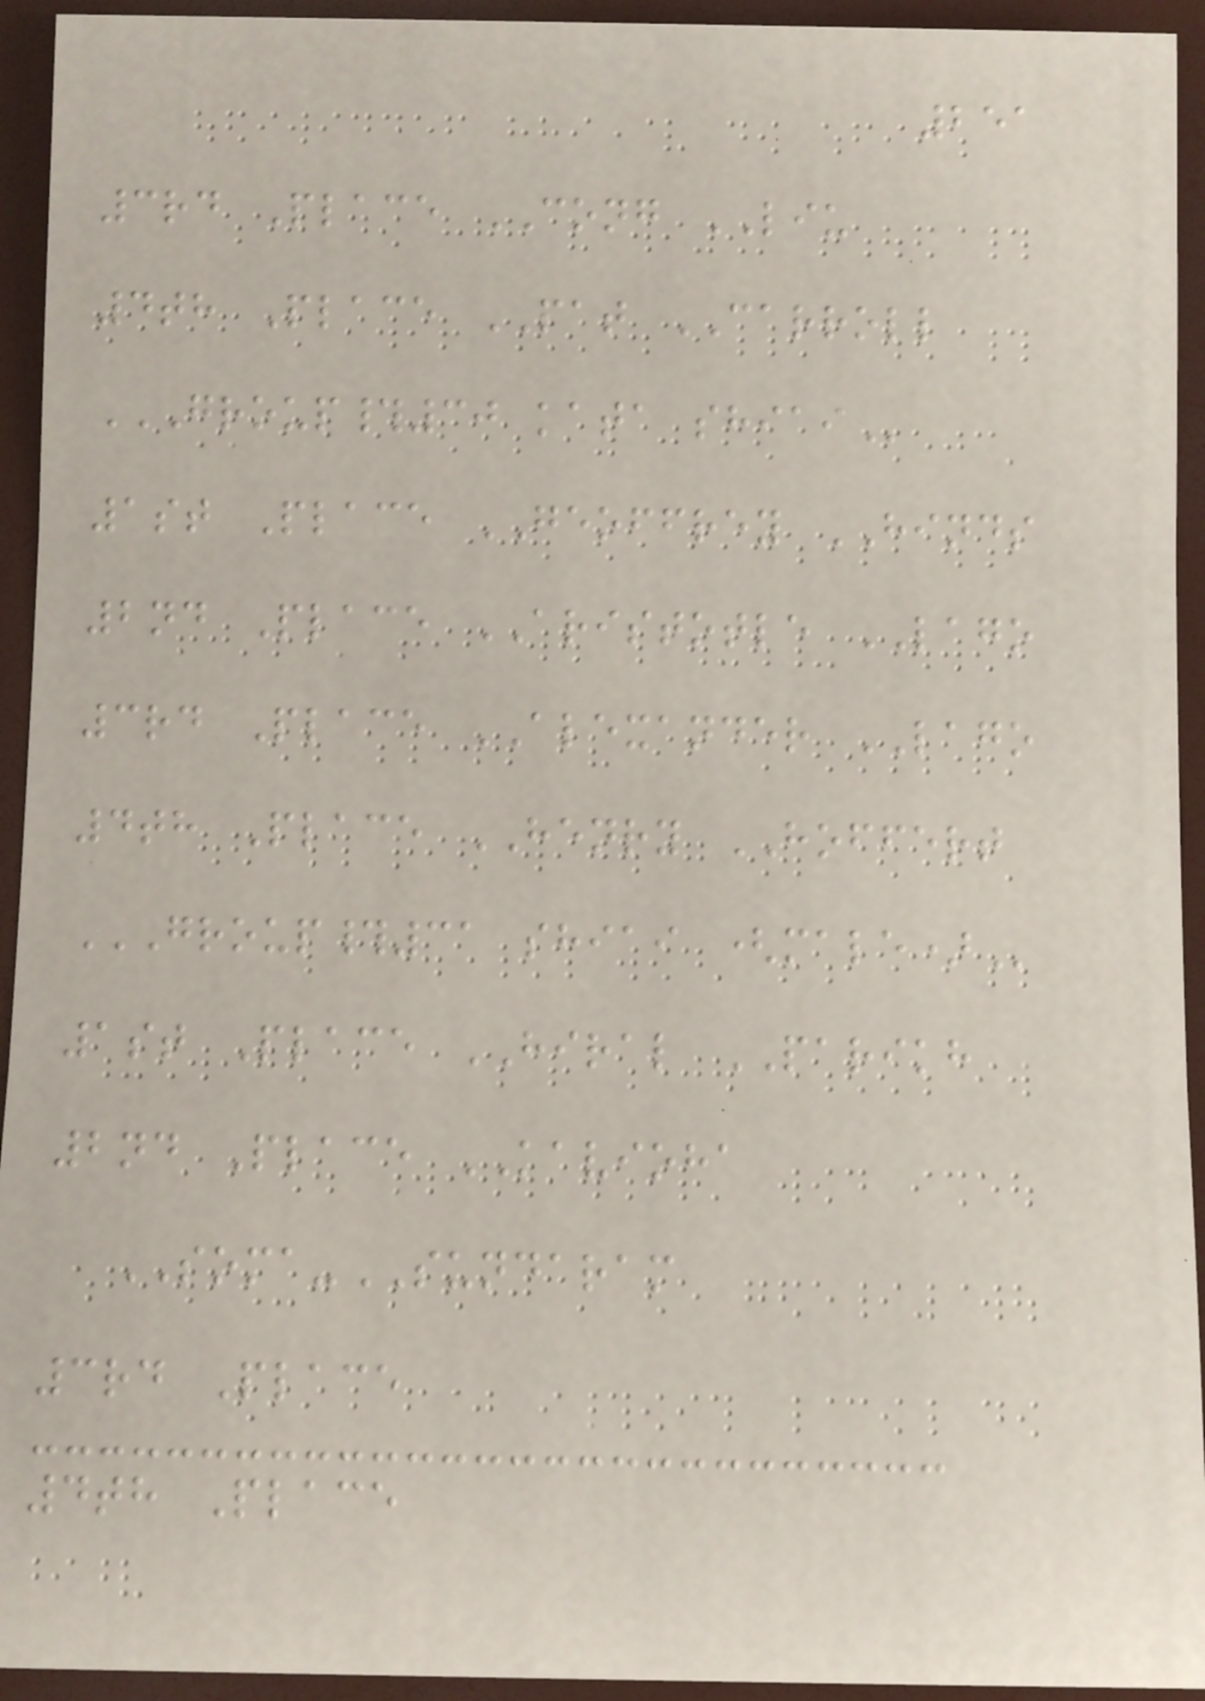251
3rd Place CONG LIU
4th Place PAT CARROLL
GROUP#30 KATA SHIAI
1st Place GEOFFREY HINDS
2nd Place ARISTOTLE LAGO
3rd Place ALEXANDER LAGO
4th Place HENRY HOFFERT
GROUP#31 SHIAI (MALE)
1st Place HIRAL PARIKH
2nd Place KAVIOHA
SOMA-SUNDARAM
3rd Place
4th Place
